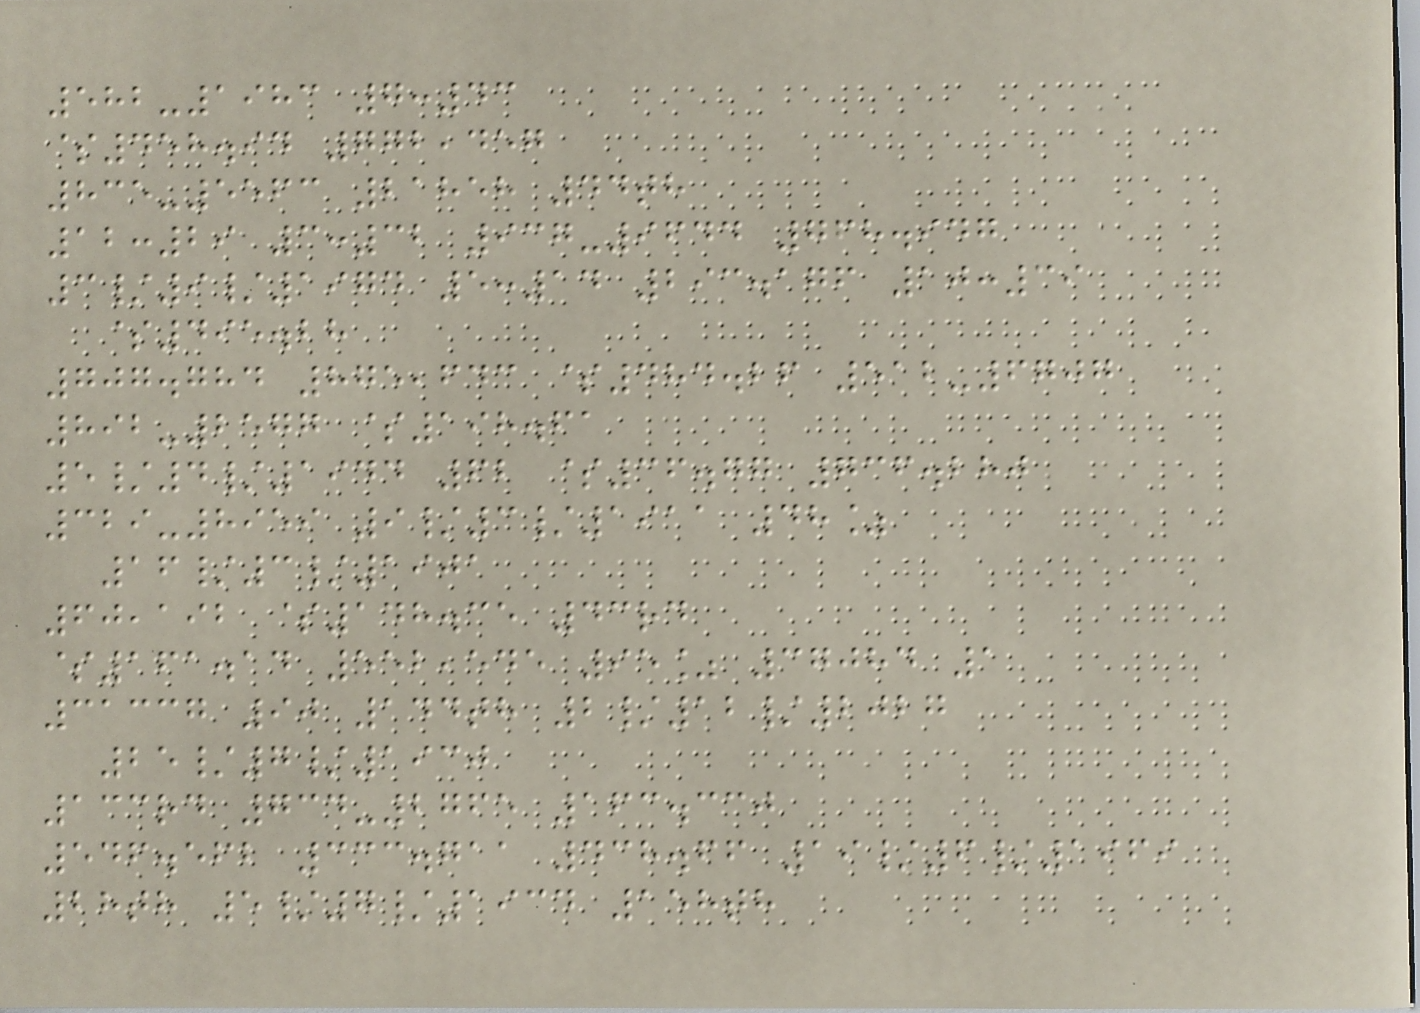582-1983 7:43
$458.94 772,457
835-5563 21858 44th
12:29 3:32 937-9644 768.947
3/9/1974 5:14 293.176 10:39
$495.28
707.784 875,643 $484.26 512-6707
892-2577 $198.61
5/4/1944 62 $36.77 736.280
329-8959 9/3/1911 48%
16/3/1901
60,192 $148.35 43rd
$161.14 552,545 95% 37084 1
31337 90 144th 2/12/2027
25/7/1930
133rd 734-2765 163.330
546.562 333.711 438.66 19/6/1969
28th 5/7/1934 158th
